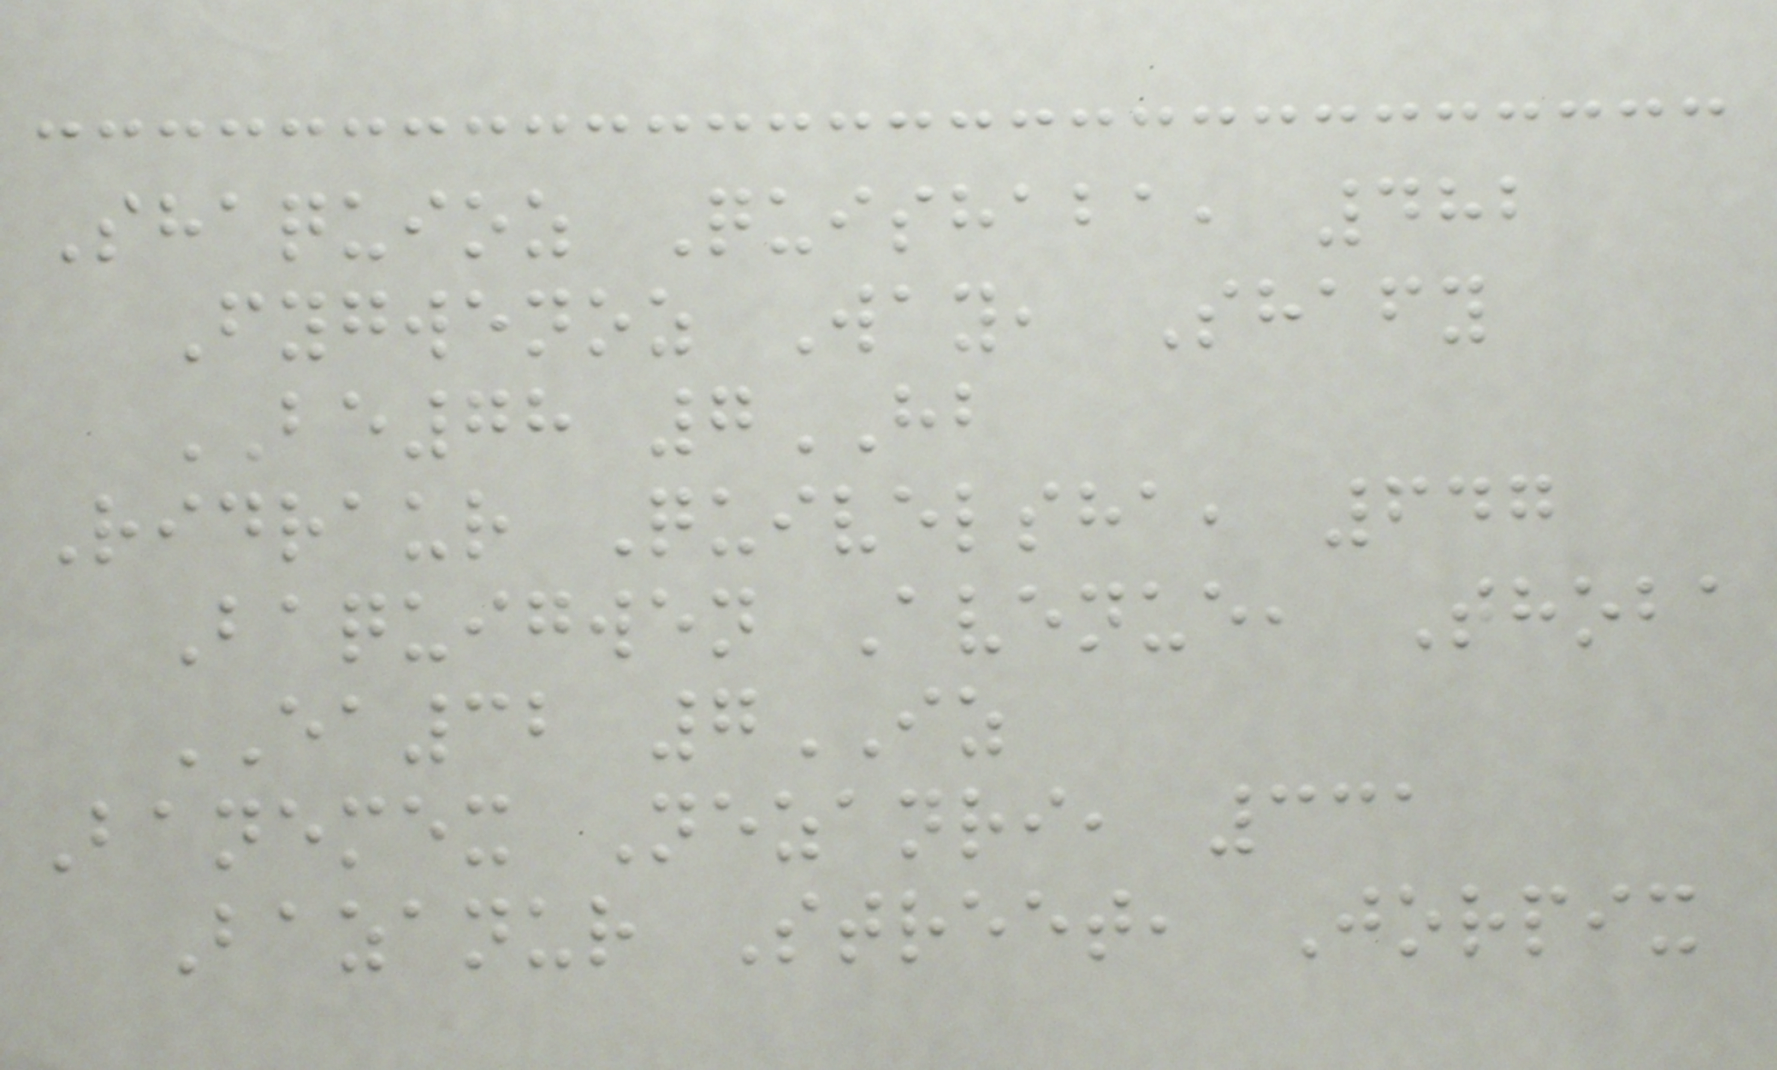Shaquioz Quishaba, 482
Fygwenoz Way, Shafy
BE78 7HB
Ridraur Quivelsha, 647
Baquigwen Avenue, Thoba
EA32 7IZ
Banemex Nezanri, 331
Bazanur Street, Jorpix
